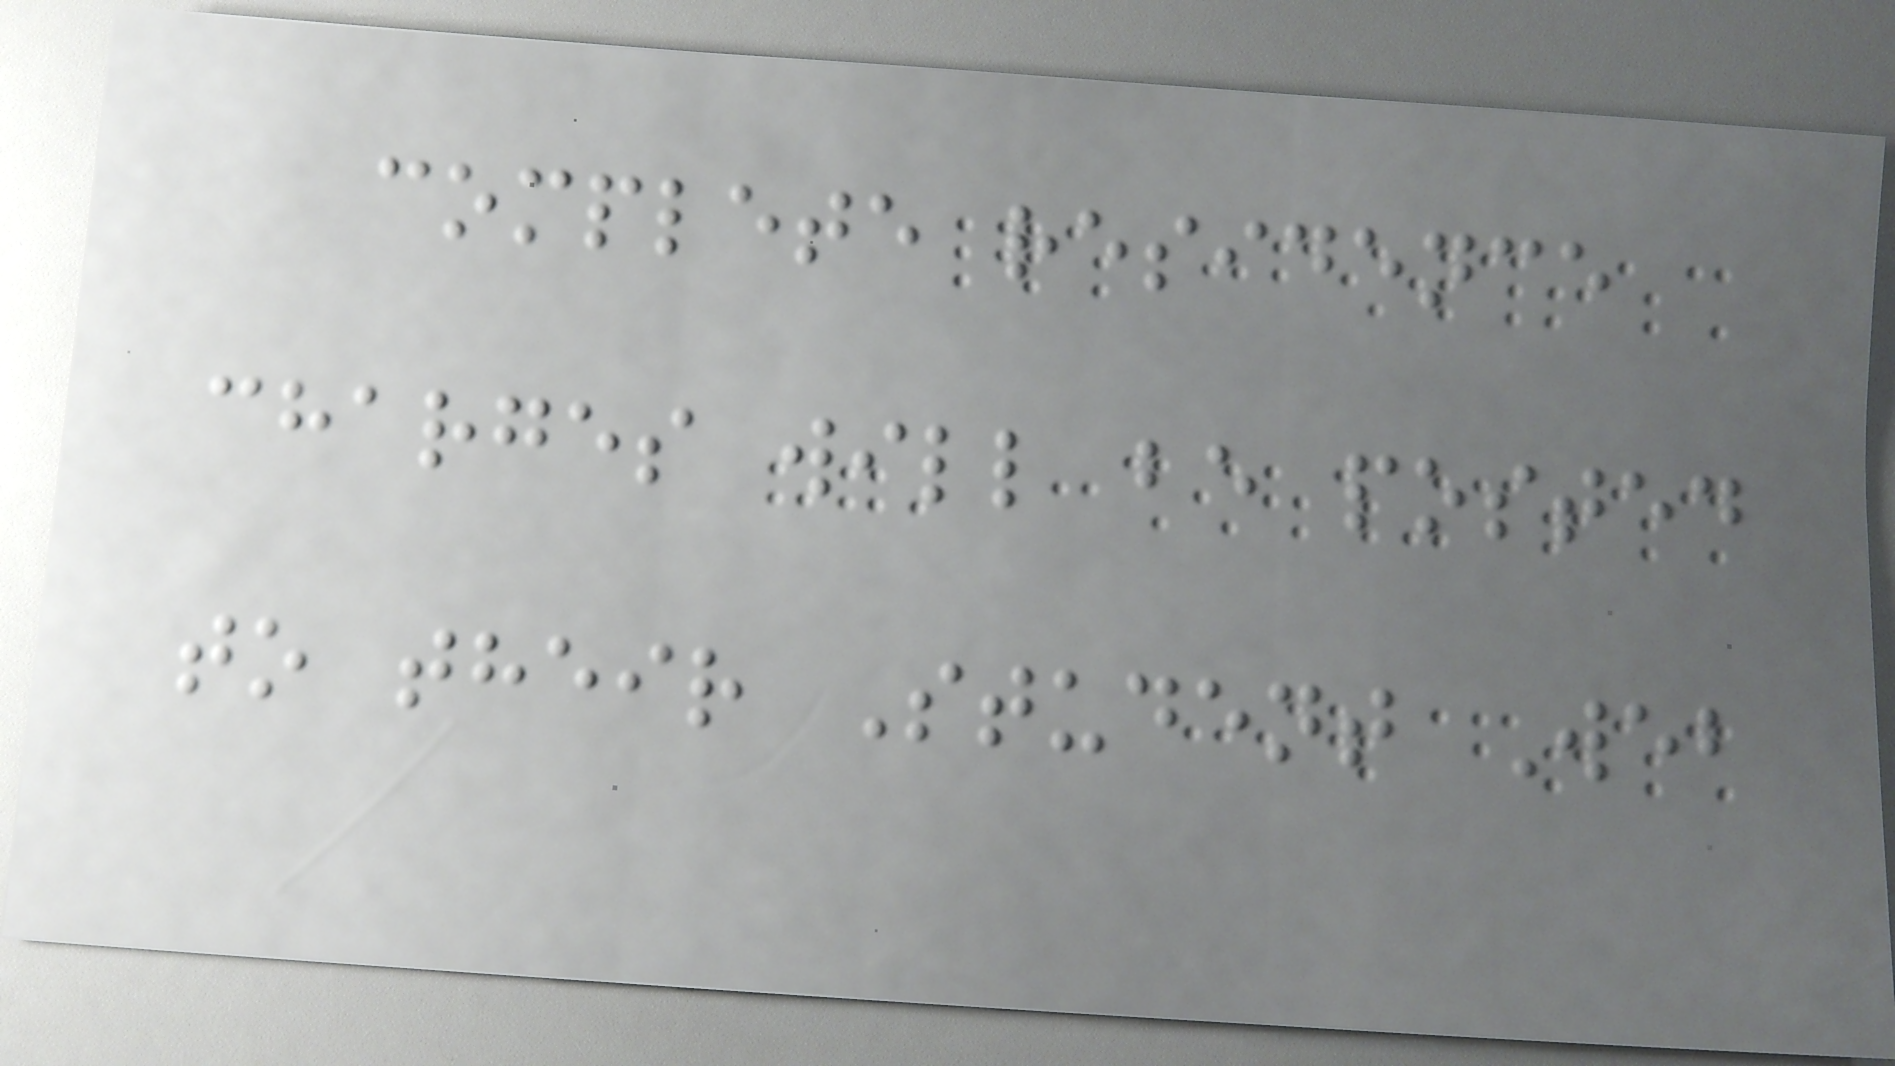complete residence
charges will be posted
to their Student Web
